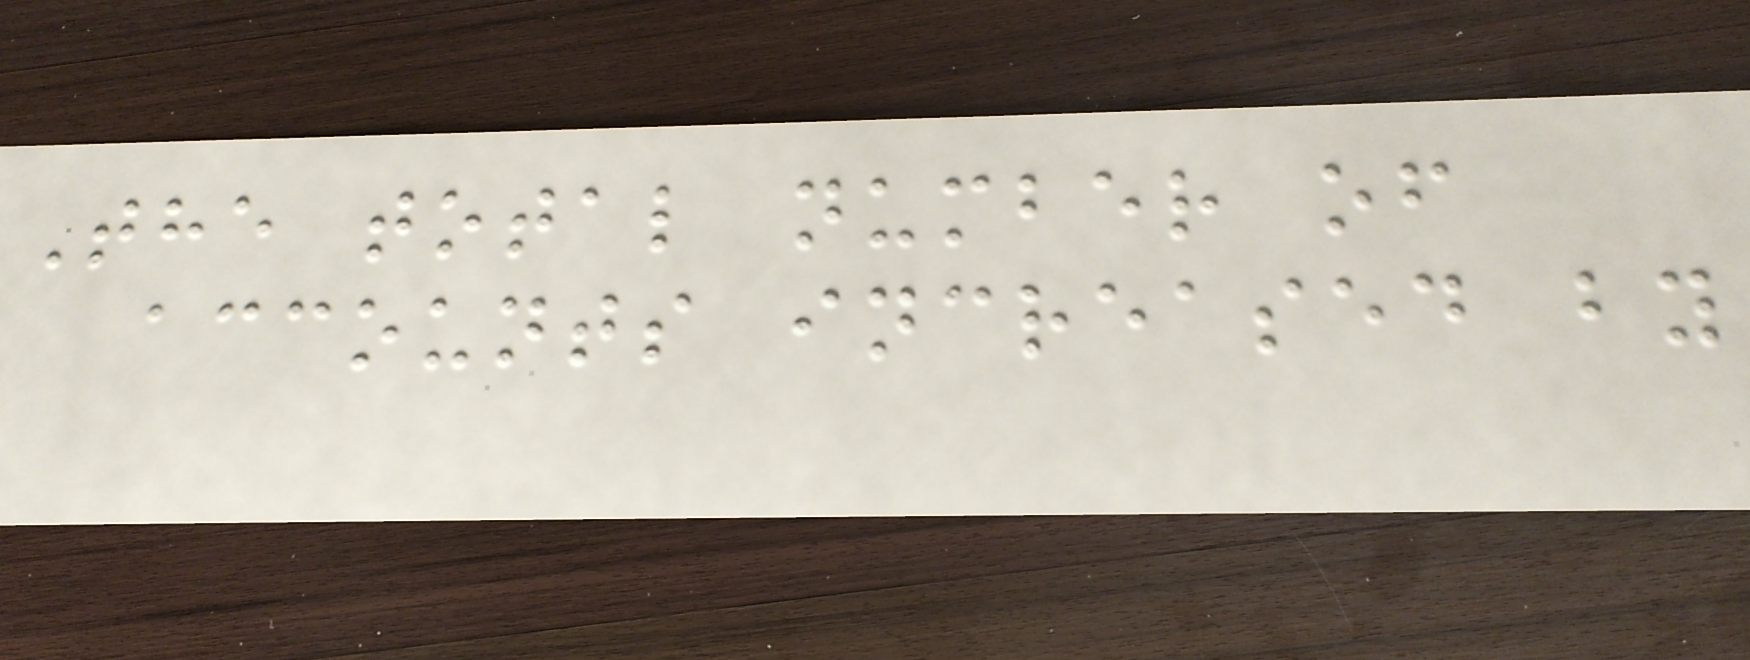The total number of
accounts increased by
